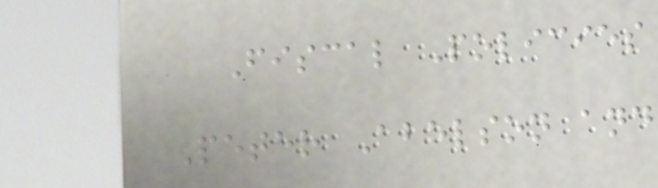Fiscal Policies
Peter Abelson and
